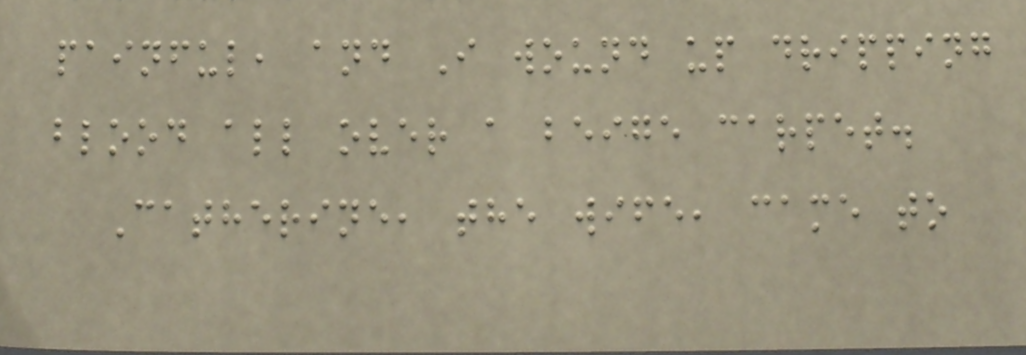painful, and I wound up dripping
blood all over a beige carpet.
Catherine, the wife, came to
